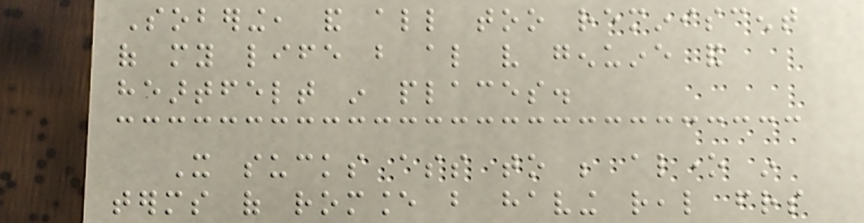Sobering, and all too reminiscent
of my life but also very genuine and
heartfelt in places.
It sucks ass to be alone in
terms of romance but having real friends
